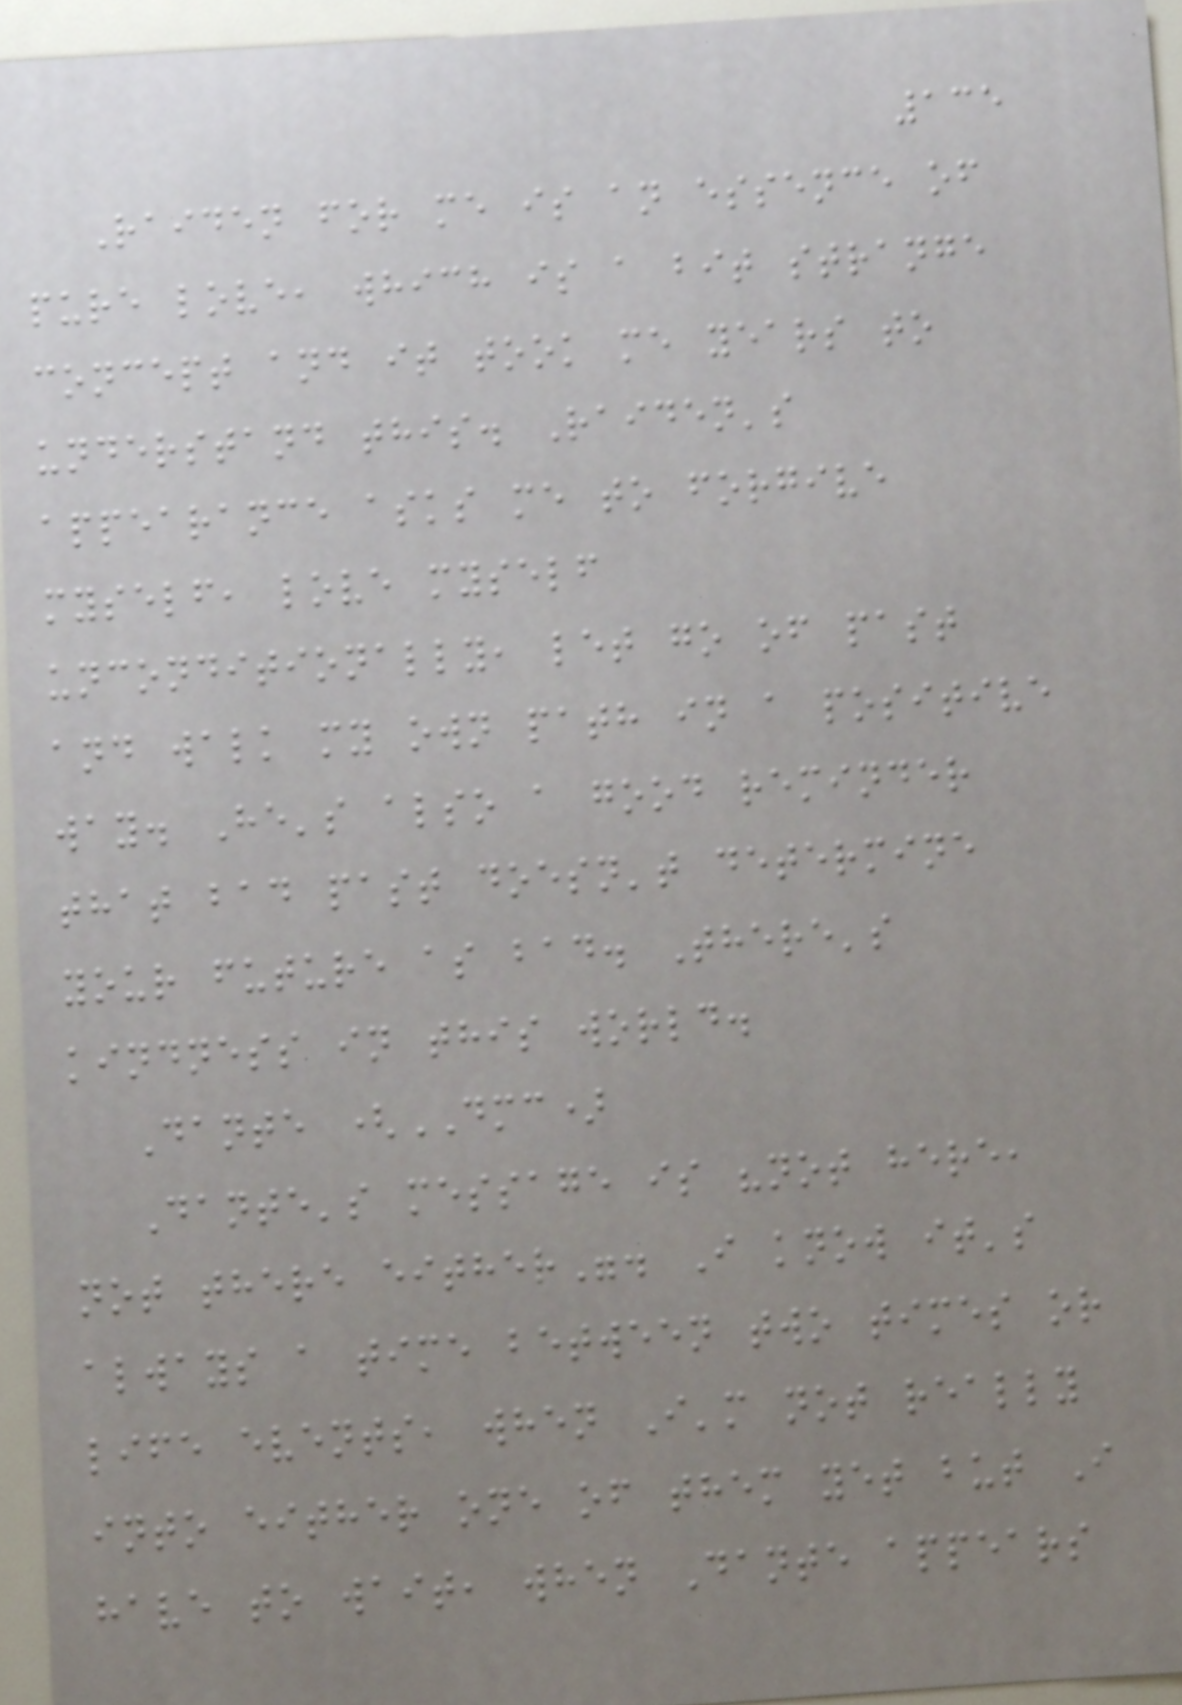135
Raiden for me is an essence of
pure love, which is a bit strange
concept and it took me years to
understand this. Raiden's
appearance asks me to forgive
myself, love myself
unconditionally, let go of past
and walk my own path in a positive
way. He's also a good reminder
that bad past doesn't determine
your future as bad. There's
kindness in this world.
Dante (DMC)
Dante's message is "not here,
not there either". I know it's
always a time between two times or
life events, when I'm not really
into either one of them yet but I
have to wait, when Dante appears
